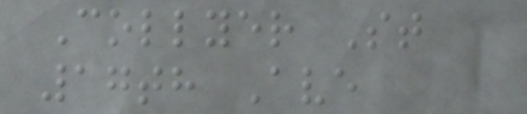Collyer St
17th Ave
